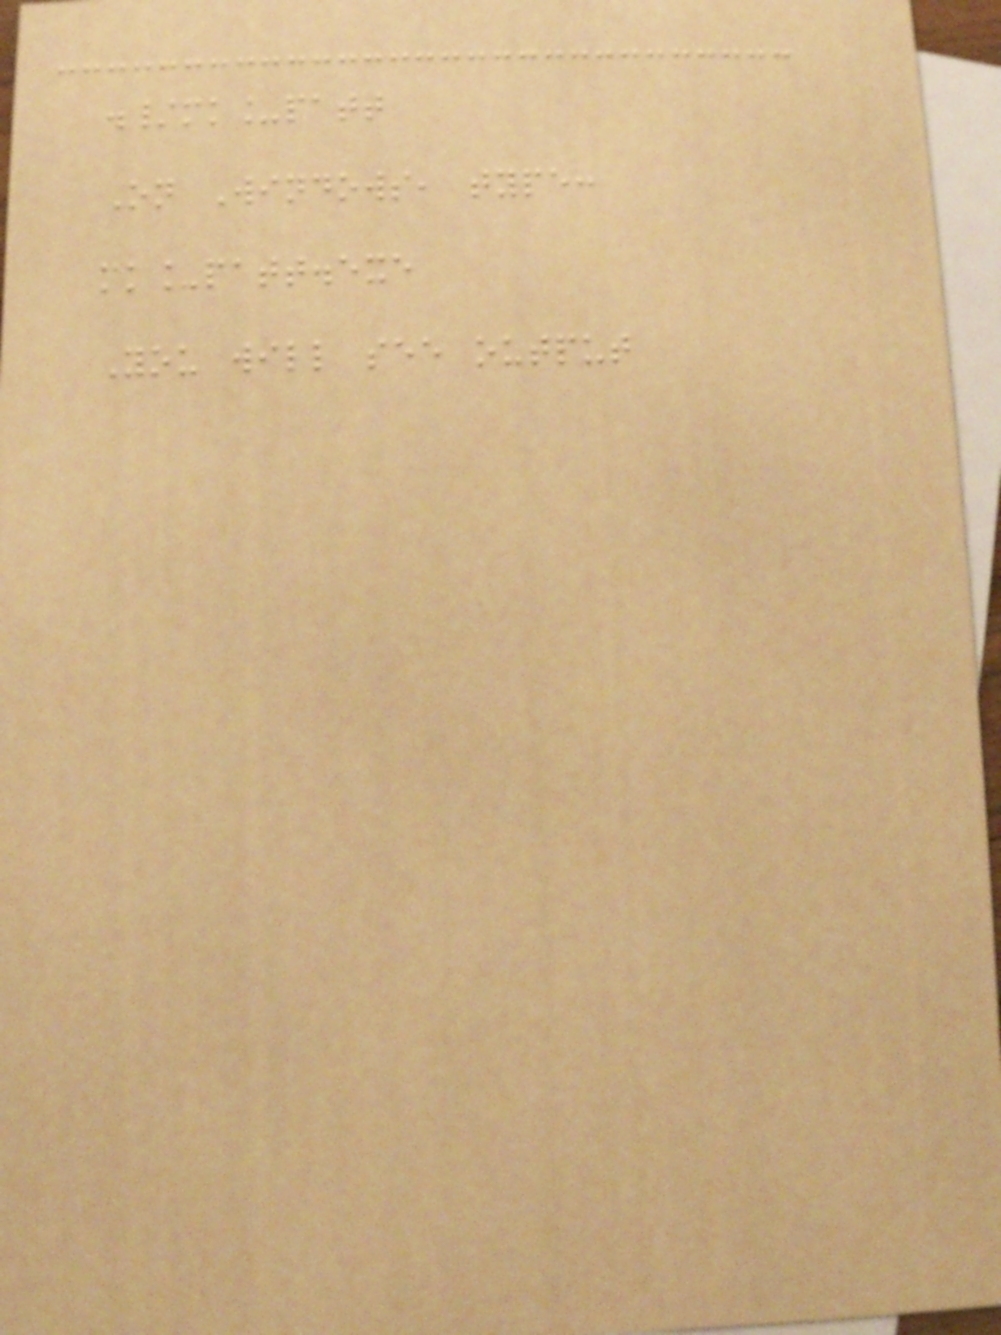./mk_patt
On Windows, type:
mk_patt.exe
You will see output
